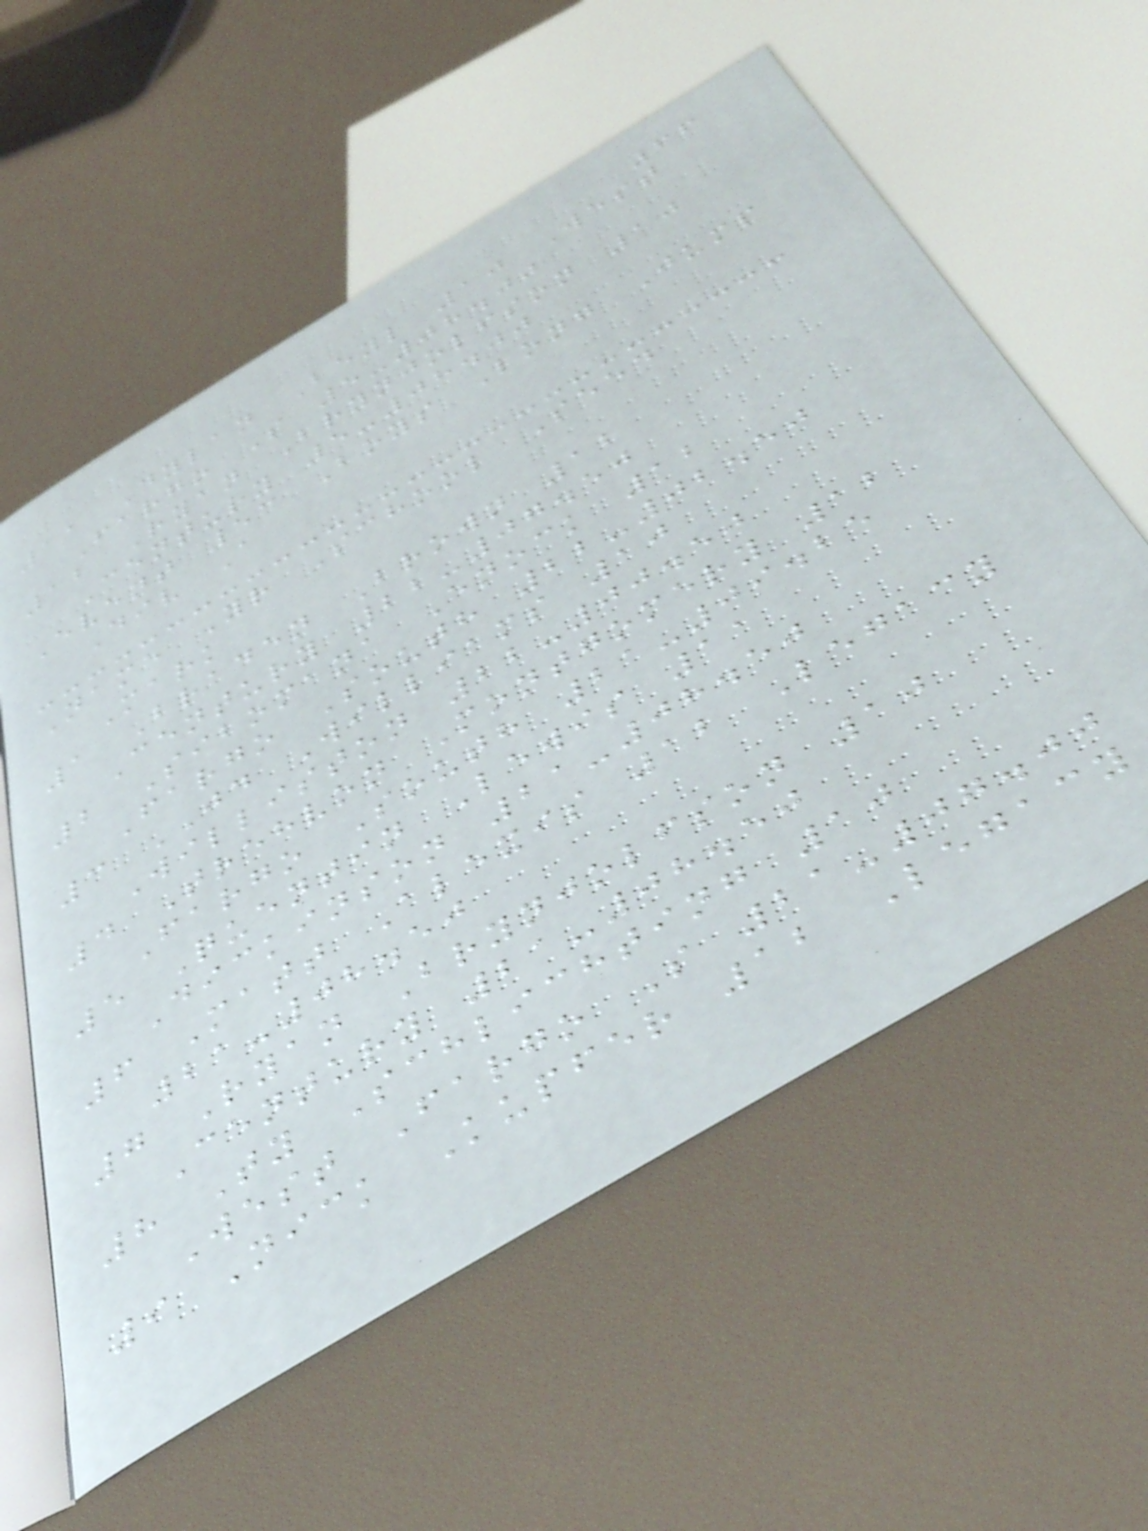66
11 Dylan Beyl 10 West
Fargo S 5-08.00
12 Ryan Brynjolfson 10
Century 5-08.00
Event 53 Boys Long Jump
Div A
Name Yr School Seed
Mark
1 Braden Brown 12
Century 22-07.50
2 Sibomana Enock 12
Fargo South 22-02.50
3 JD Williams 10
Williston 22-00.50
4 Trehvon Montgomery 12
Fargo South 21-09.25
5 Quentin Lewis 11
Dickinson 21-08.50
6 Matt Alexis 12 Legacy
21-08.50
7 Ryan Brynjolfson 10
Century 21-08.50
8 Ty Schlichting 10
West Fargo S 21-07.00
9 Nick Kupfer 12 Legacy
